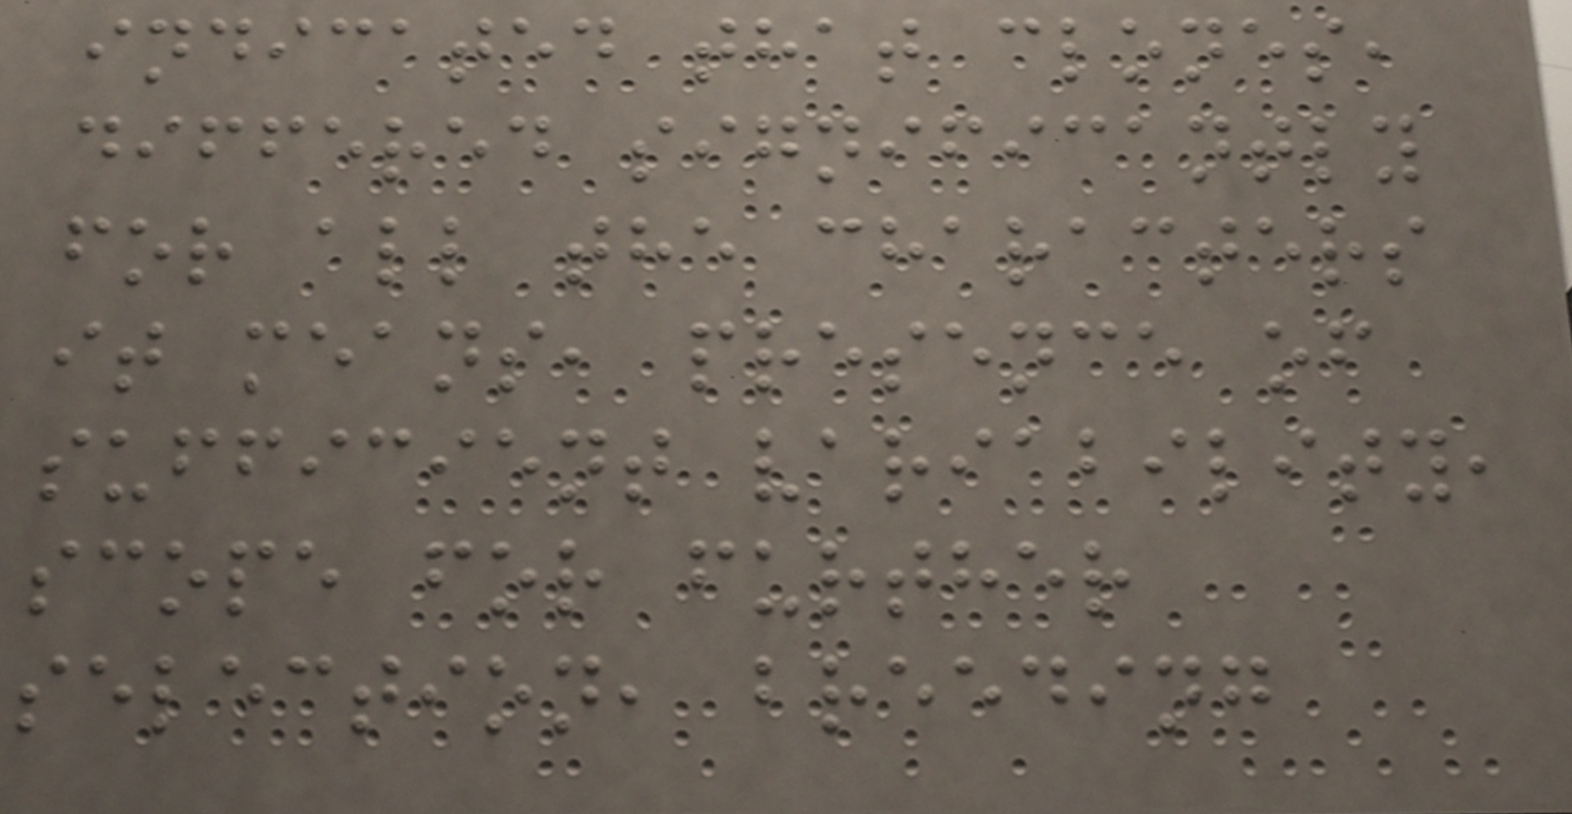indicated that clones,
differed significantly
for all the characters
it means, presence of
sufficient variability,
scope for further
selection, breeding
